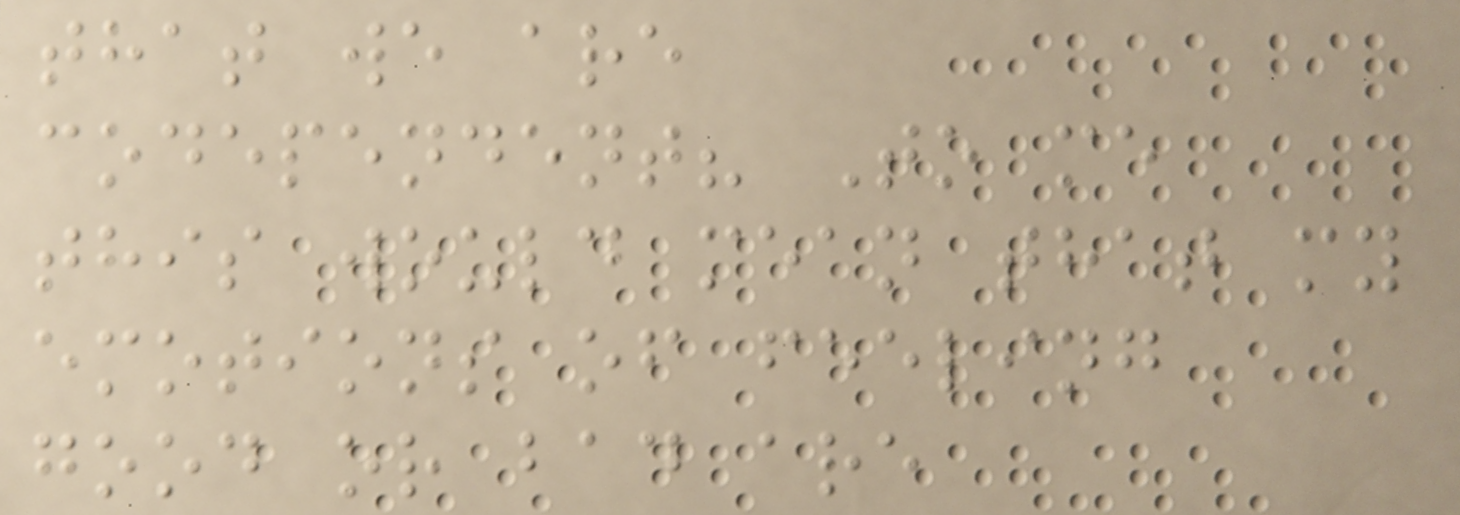that we are
codependent? To me
this would mean that my
emotions of feeling
good or bad are
